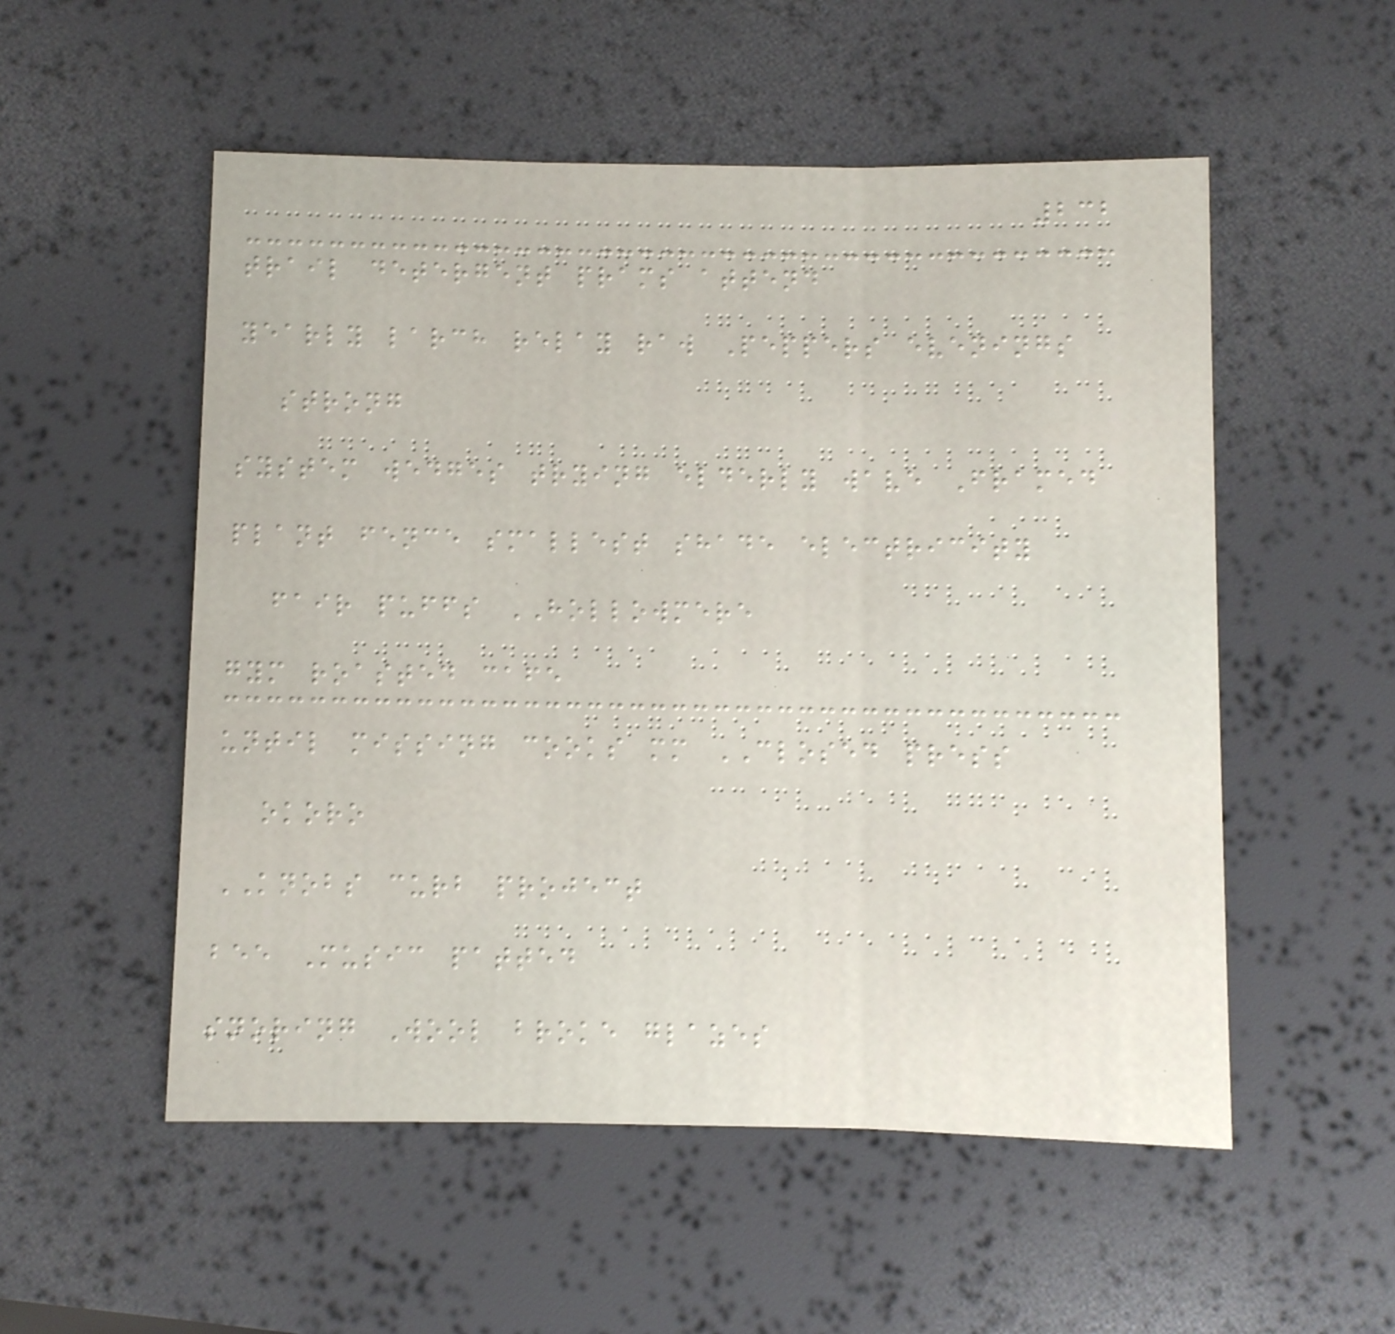232
trail detergent prams attend
yearly larch relay raw Peppers evenings
strong
system wedges trying elderly wave Framed
plant fence smallest shade electricity
fair puffs HOLLOWMERE
gym roasted cafe
until missing cooks mm CLOSED press
okoro
KNOBS curb project
bee Music patted
snoring Wool broke glazes
